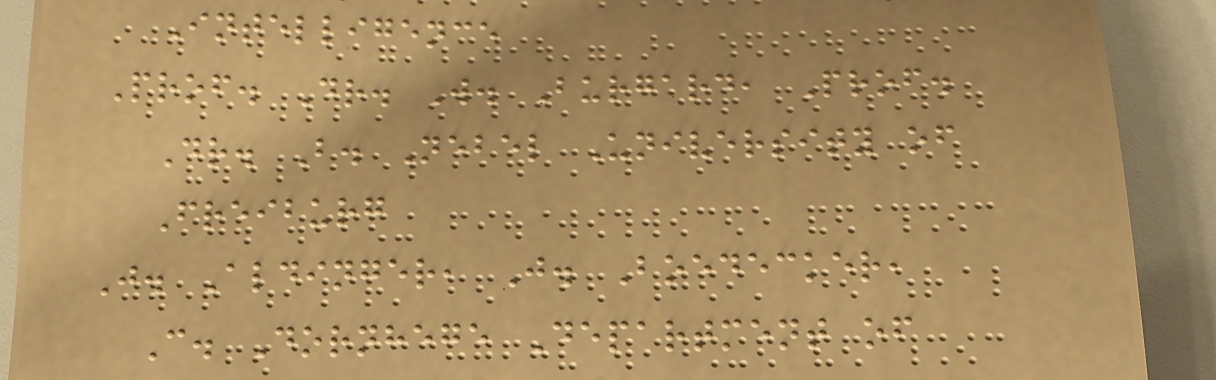Intelligence
Prof. Dr. W. Burgard, Prof.
Dr. B. Nebel University of
Freiburg
J. Aldinger, J. Boedecker,
C. Dornhege Department of
